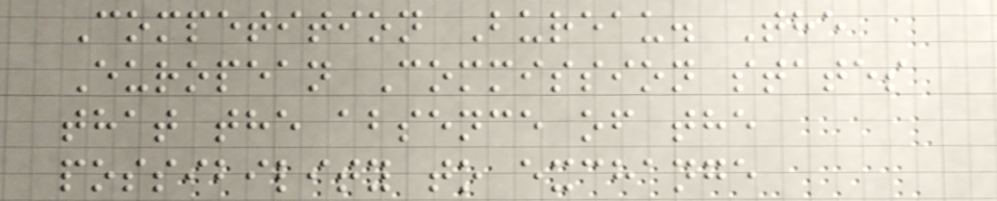Competition Bureau. The
European Commission states
that the absence of the
possibility to exchange
